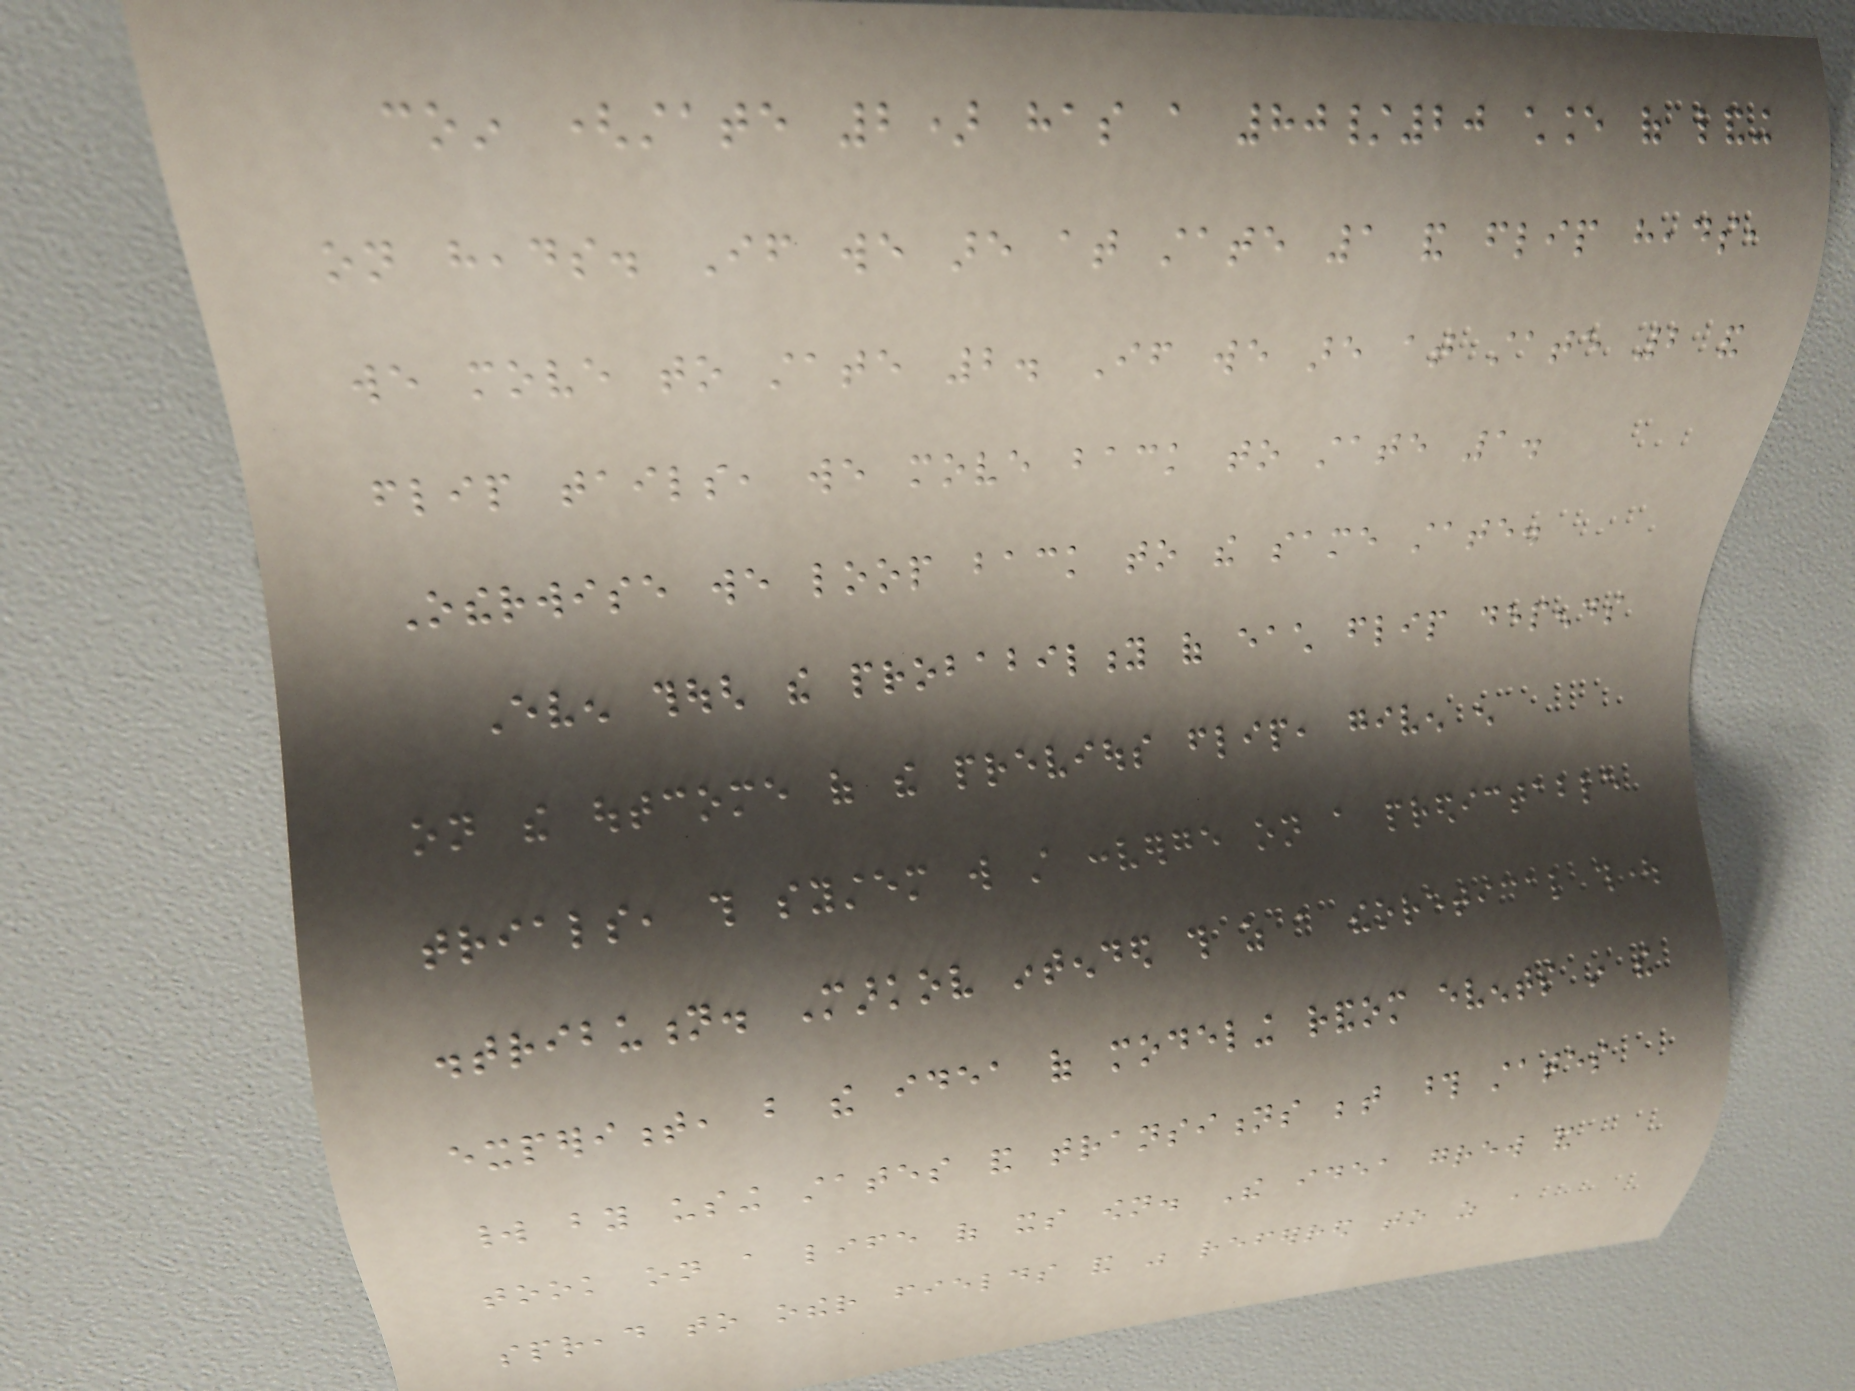coin (state 2) has a 80/20 chance of landing
on heads. If we are at state 1 and flip heads,
we move to state 2. If we are at state 2 and
flip tails, we move back to state 1.
Otherwise we loop back to the same state.
Even though the probability of each flip depends
on the outcome of the previous flip, given enough
trials, this system will still converge on a predictable
distribution. Markov intended this as a theoretical thought
experiment, but the idea of modeling random events in the
world by using states and transitions between those states
took on a life of its own. The idea grew and
spread to other fields and was referred to as a
